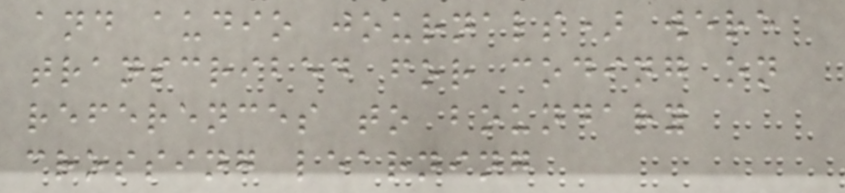and audio journals) were
transcribed for coding on
references to boundary
crossing learning
